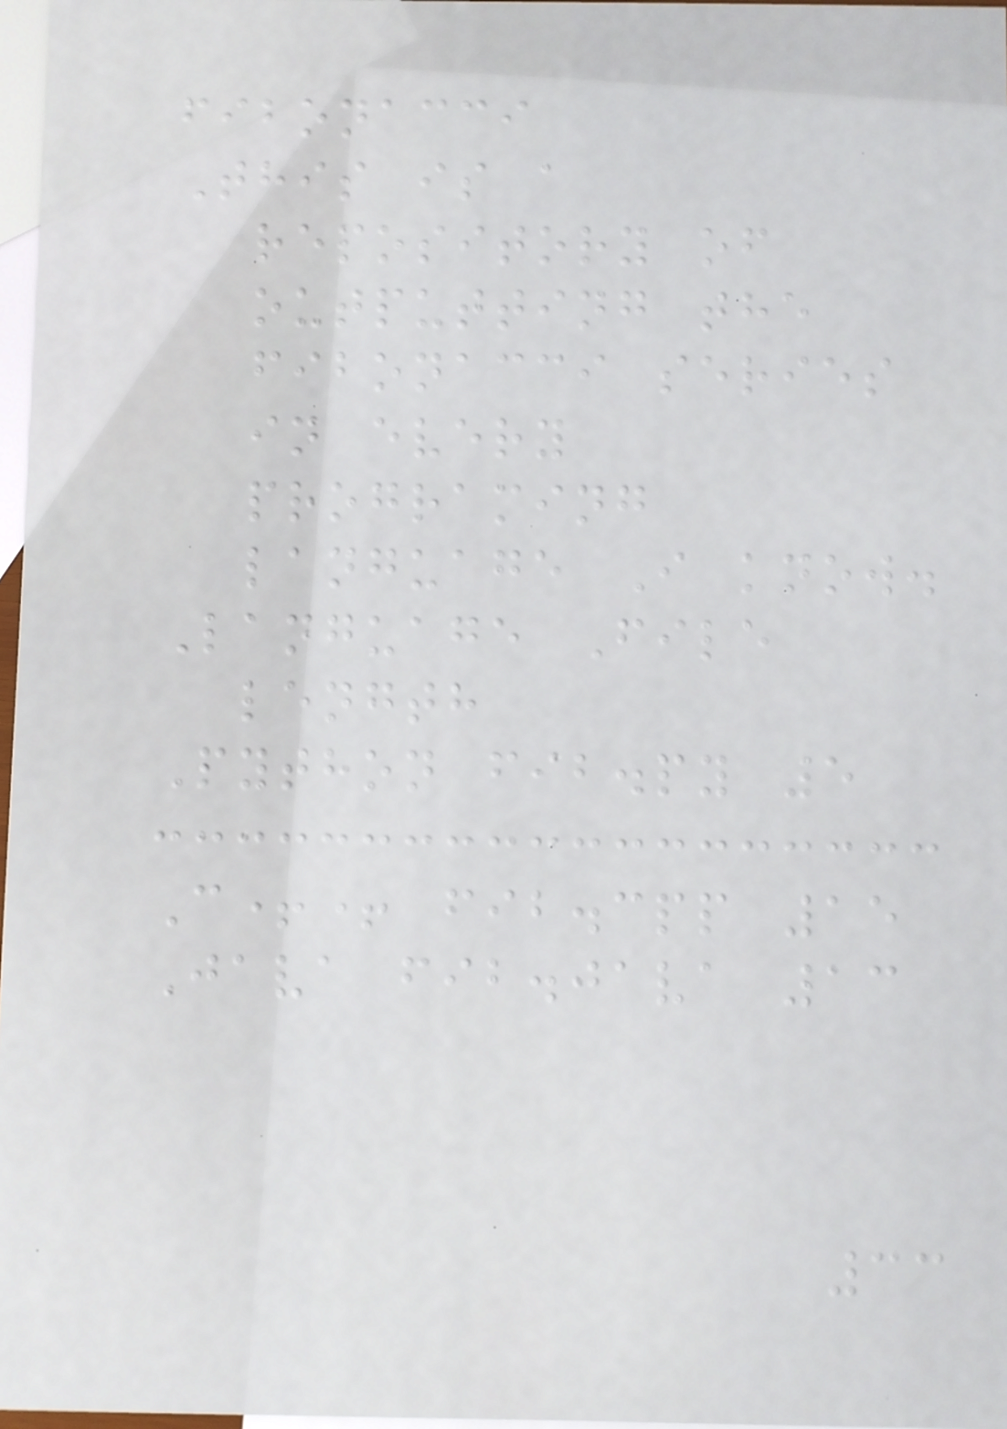fibonacci
This is a
repository of
outputting the
fibonacci series
in every
programing
language I know.
Language File
length
Python fib.py 5
C++ fib.cpp 15
Java fib.java 13
33
